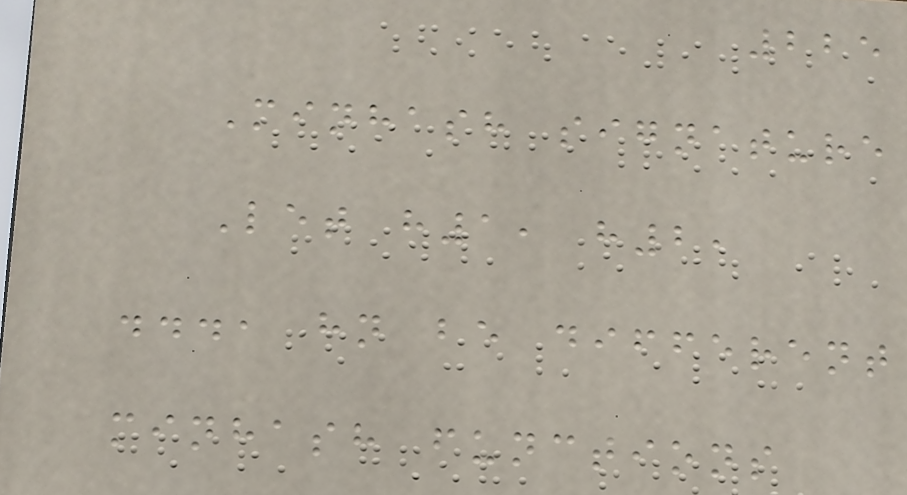225
Minhash signature
Let h1, h2,
..., hn be different
minhash functions
